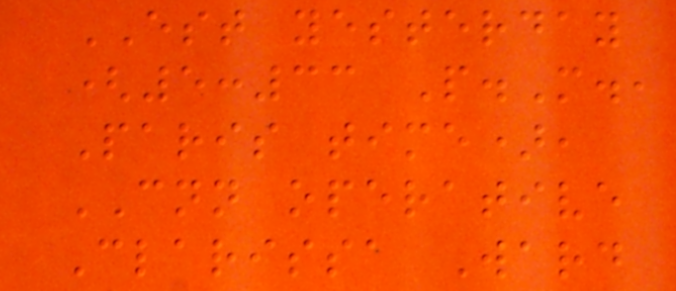EST yesterday
(5:33 P.M.,
Paris time),
CNN operative
Clarissa Ward
